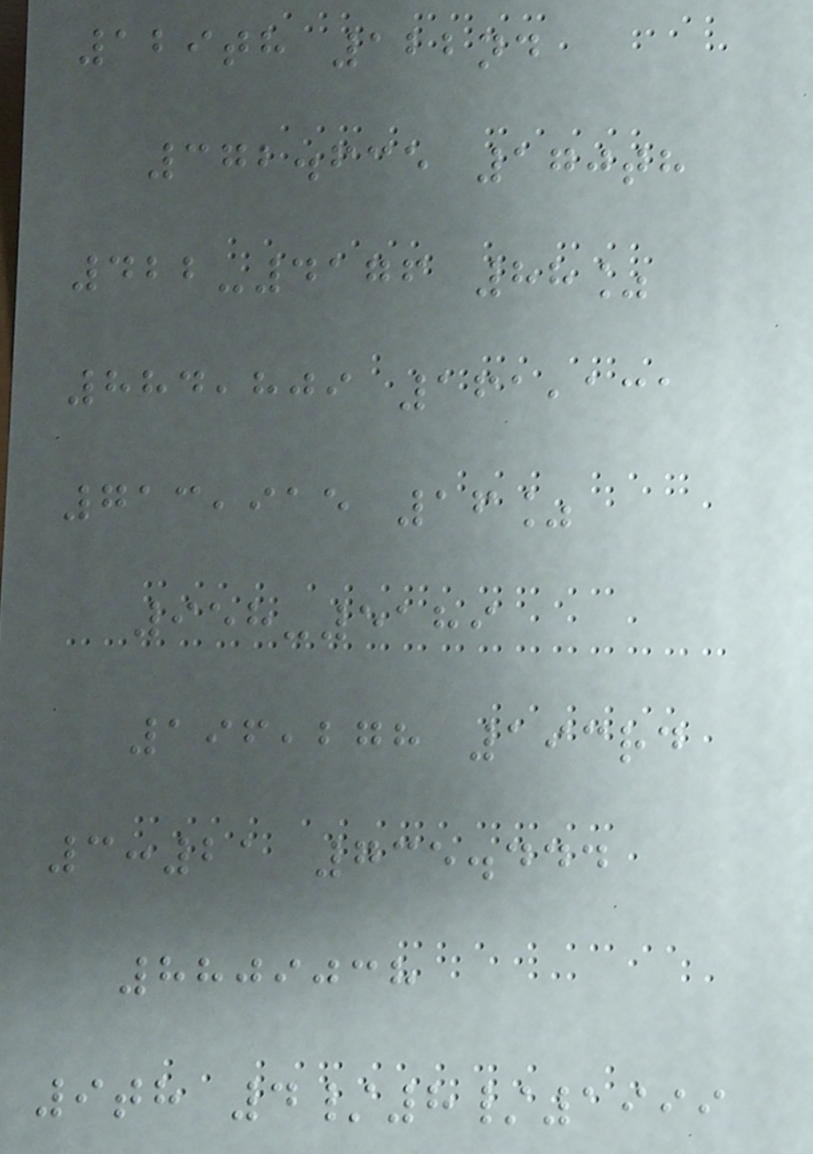129th 122nd
372.635 170th
422-4176 88%
884,809 161,131
713,915 16%
958-5189
196,278 193rd
3:21 735.444
8809038
9th 4/8/1999
